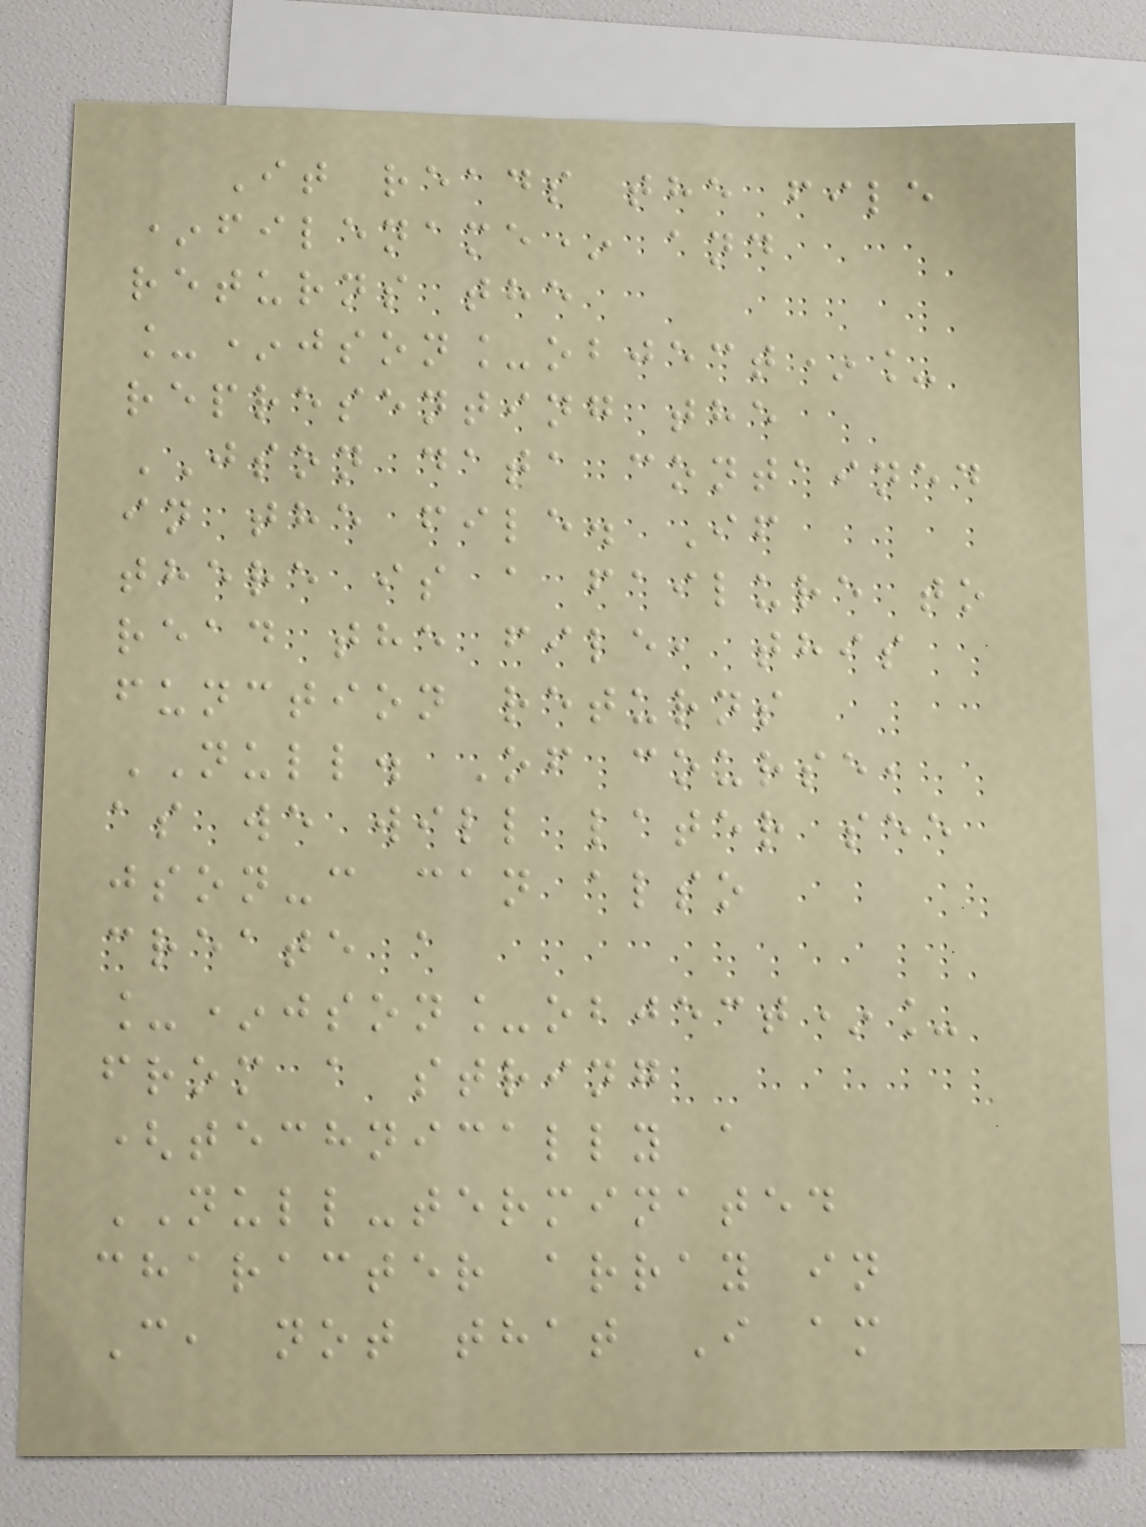It reads the file
*filename* and
returns the
_*json_object*_
representing the
JSON data contained
in the file. If
there is a failure to
read the file, this
function returns
NULL. Of course,
as we will later see
json-c can also
create a
_*json_object*_
from a string
(technically a
NULL-terminated
character array in
C, not that I am
